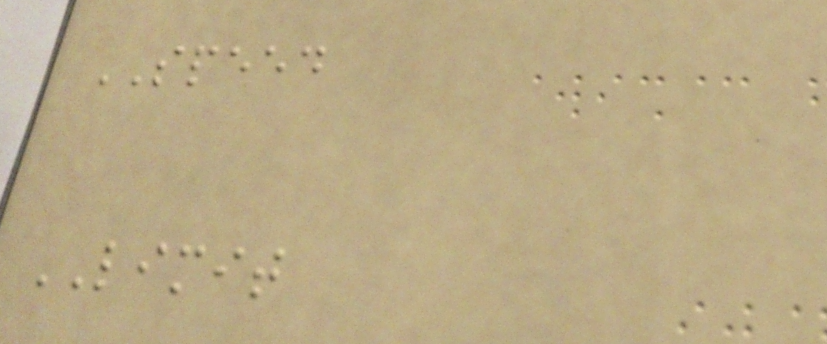SPEED
LIMIT
